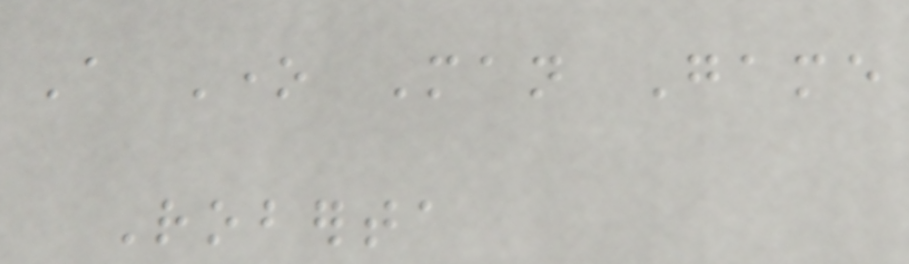A One Man Game
Roberta
